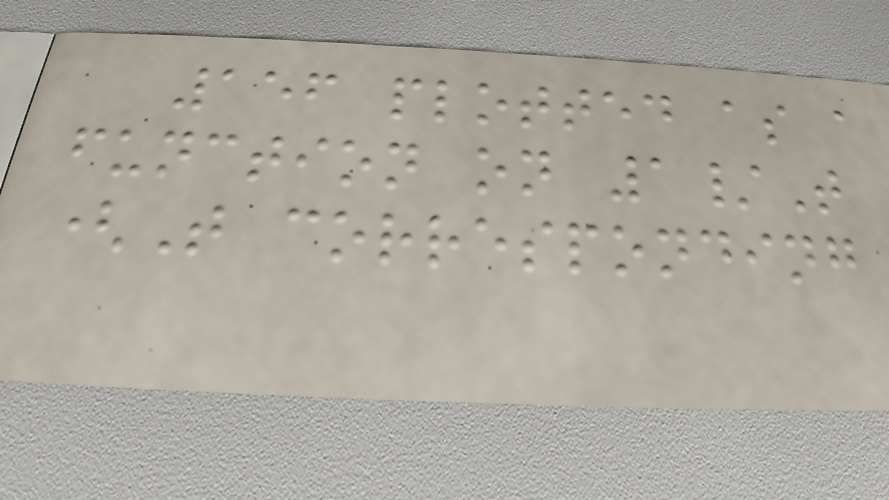156 plotted as a
function on 1/T
(T corresponding
